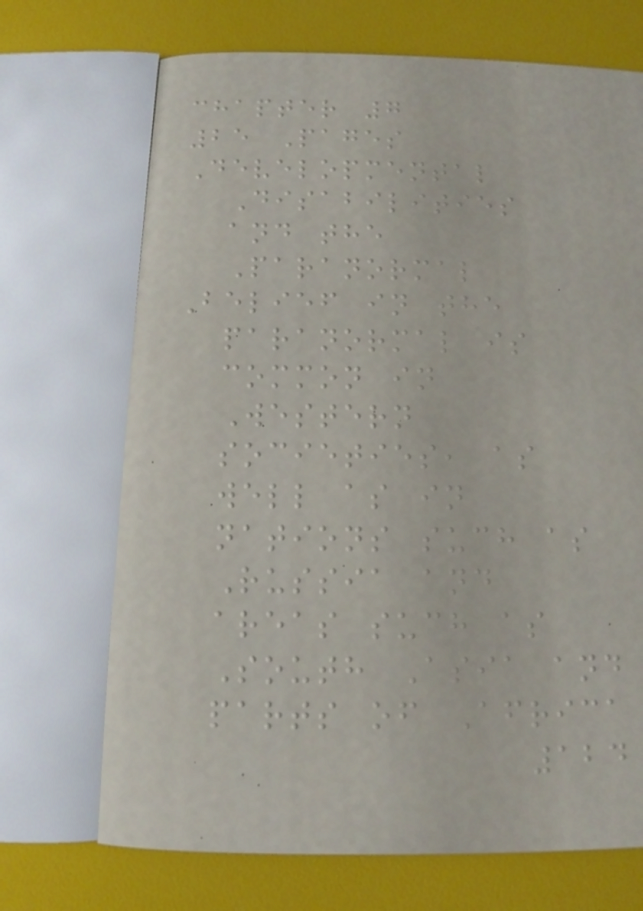chapter 7
25 Pages
Developmental
Disabilities
and the
Paranormal
Belief in the
paranormal is
common in
Western
societies, as
well as in
nations such as
Russia and
areas such as
South Asia and
parts of Africa
124
